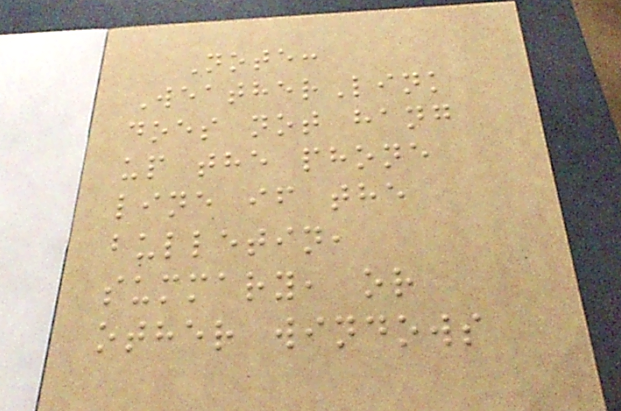Note:
WeatherLink
does not hang
up the phone
line if the
bulletin,
summary, or
other windows
